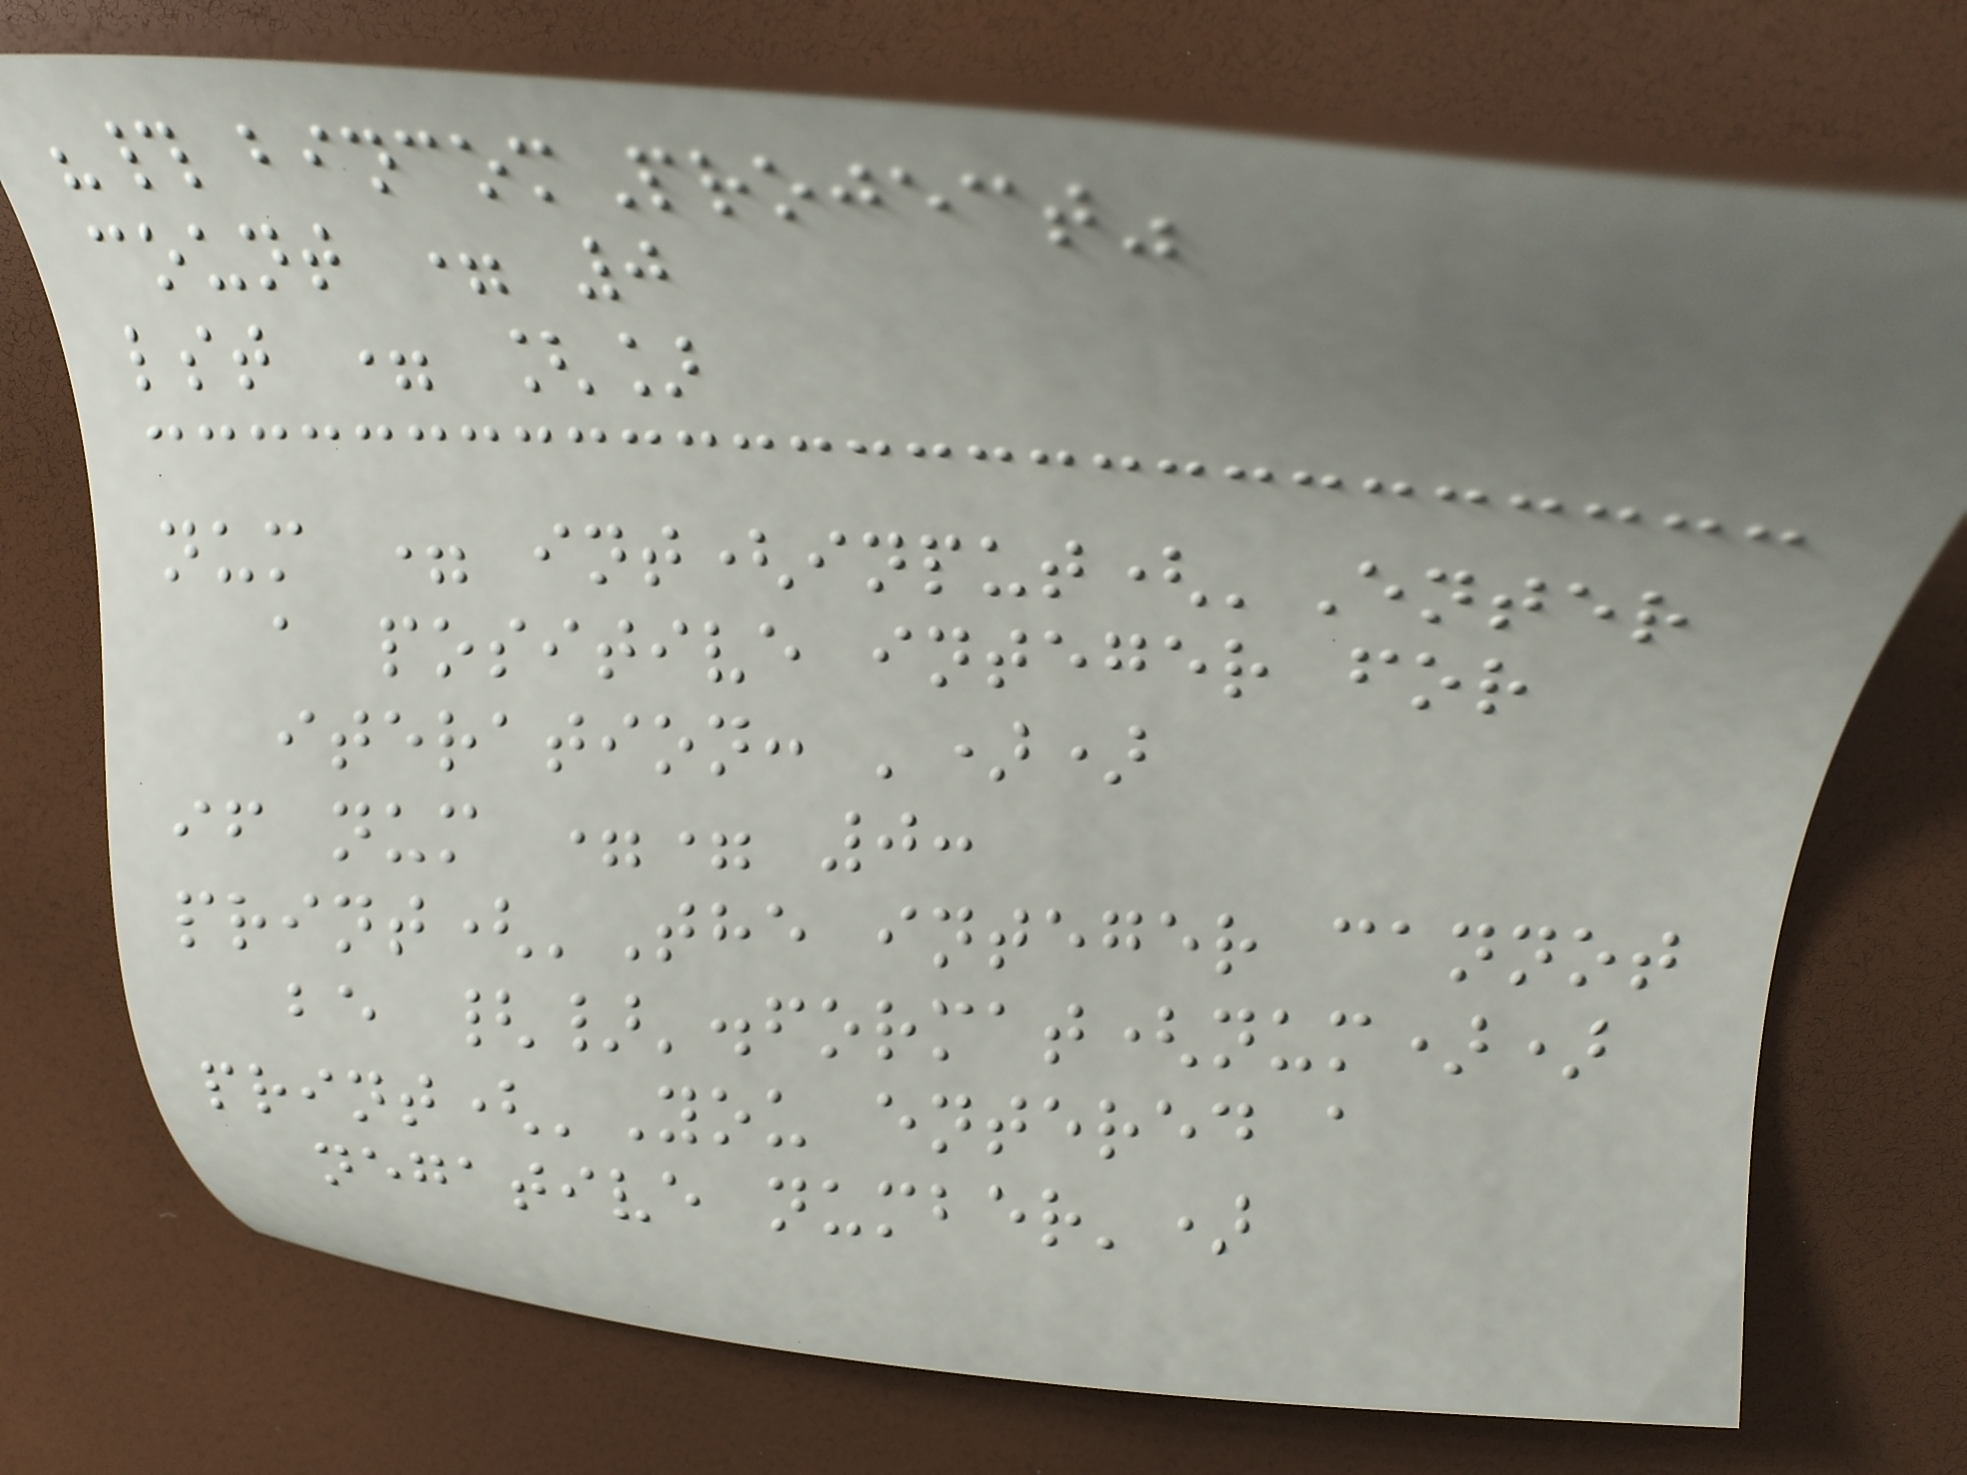"# bincomProject"
count = 0
lst = []
num = int(input('Enter
a positive integer for
iteration: '))
if num == 0:
print('The integer cannot
be {}'.format(num))
print('You entered a
negative number')
